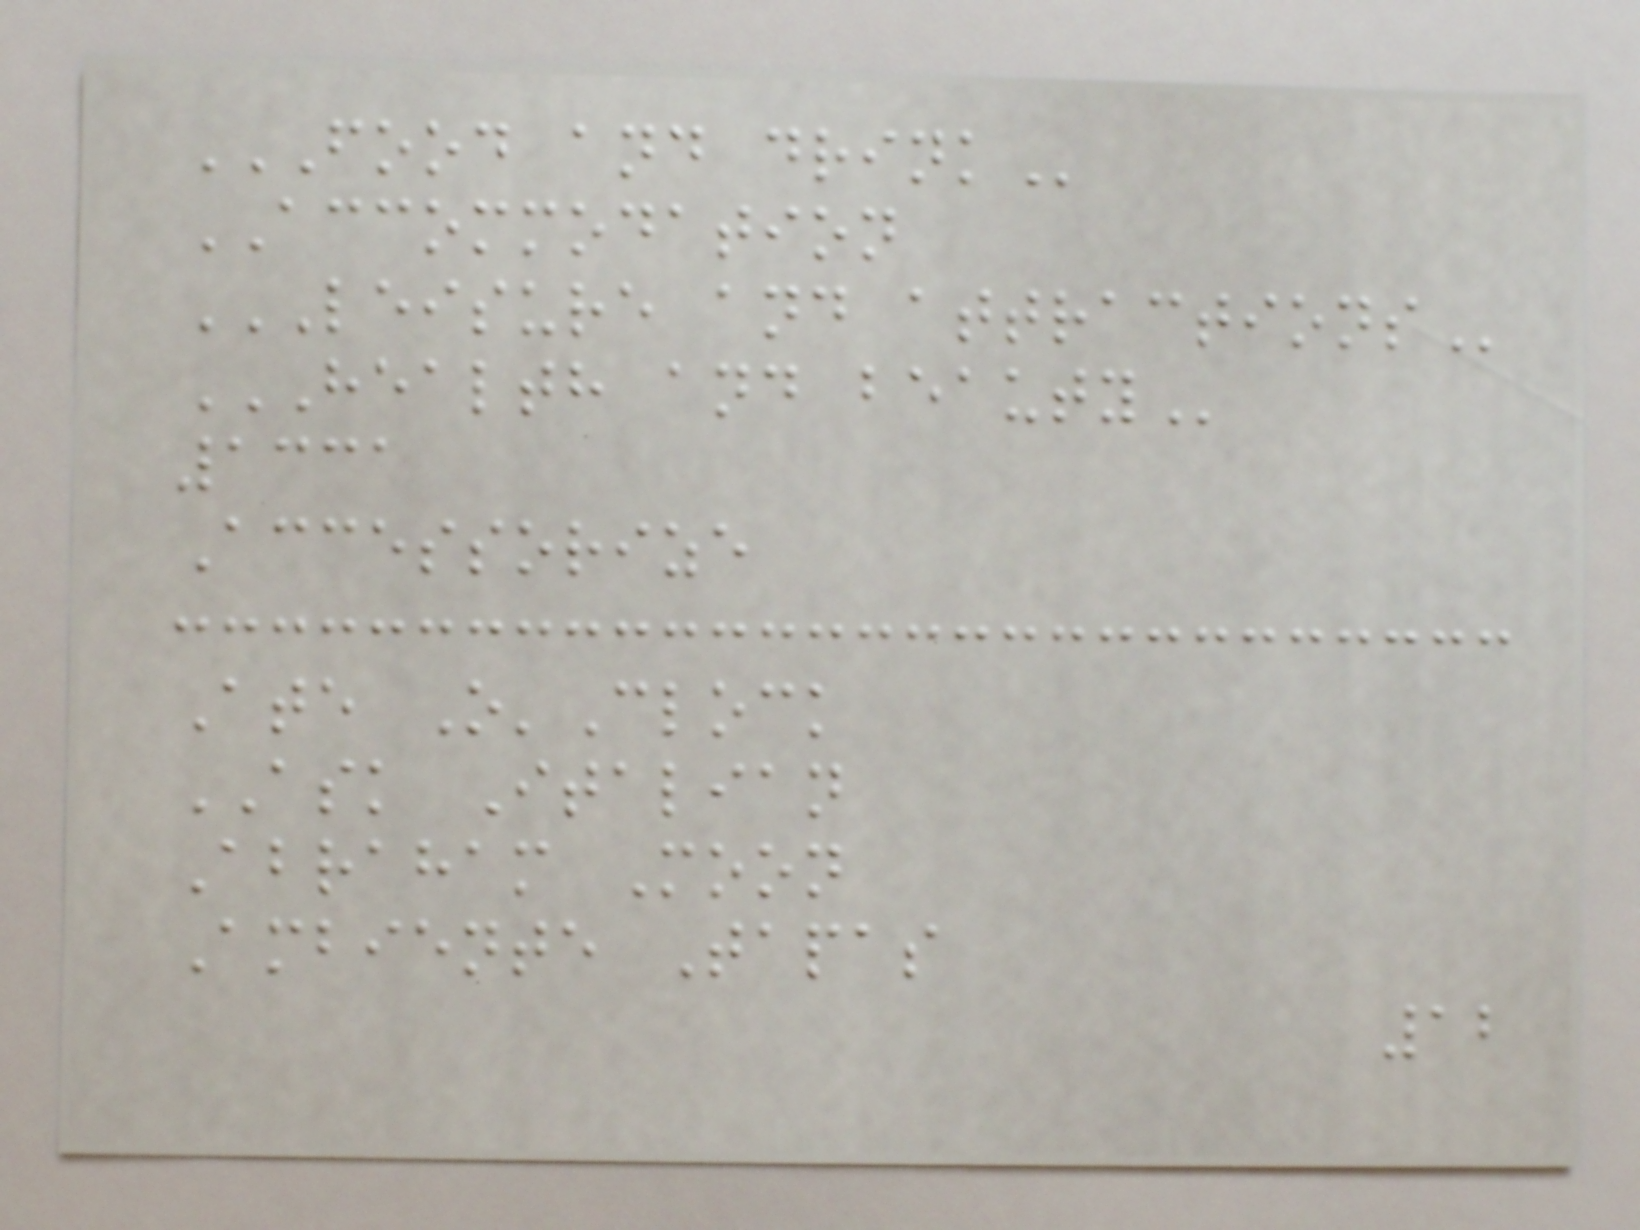FOOD AND DRINK
ACCOMMODATION
LEISURE AND ATTRACTIONS
HEALTH AND BEAUTY
1331
Accessorize
Ate O'Clock
ASK Italian
Abraham Moon
Ambiente Tapas
12
